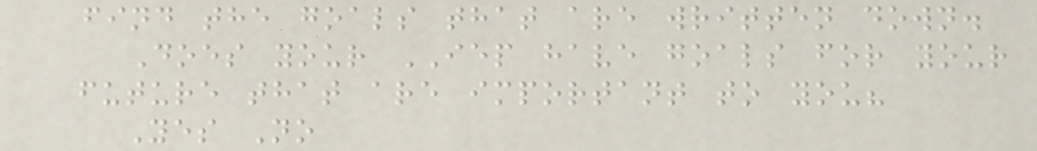find the goals that are written down.
Does your IEP have goals for your
future that are important to you?
Yes No
